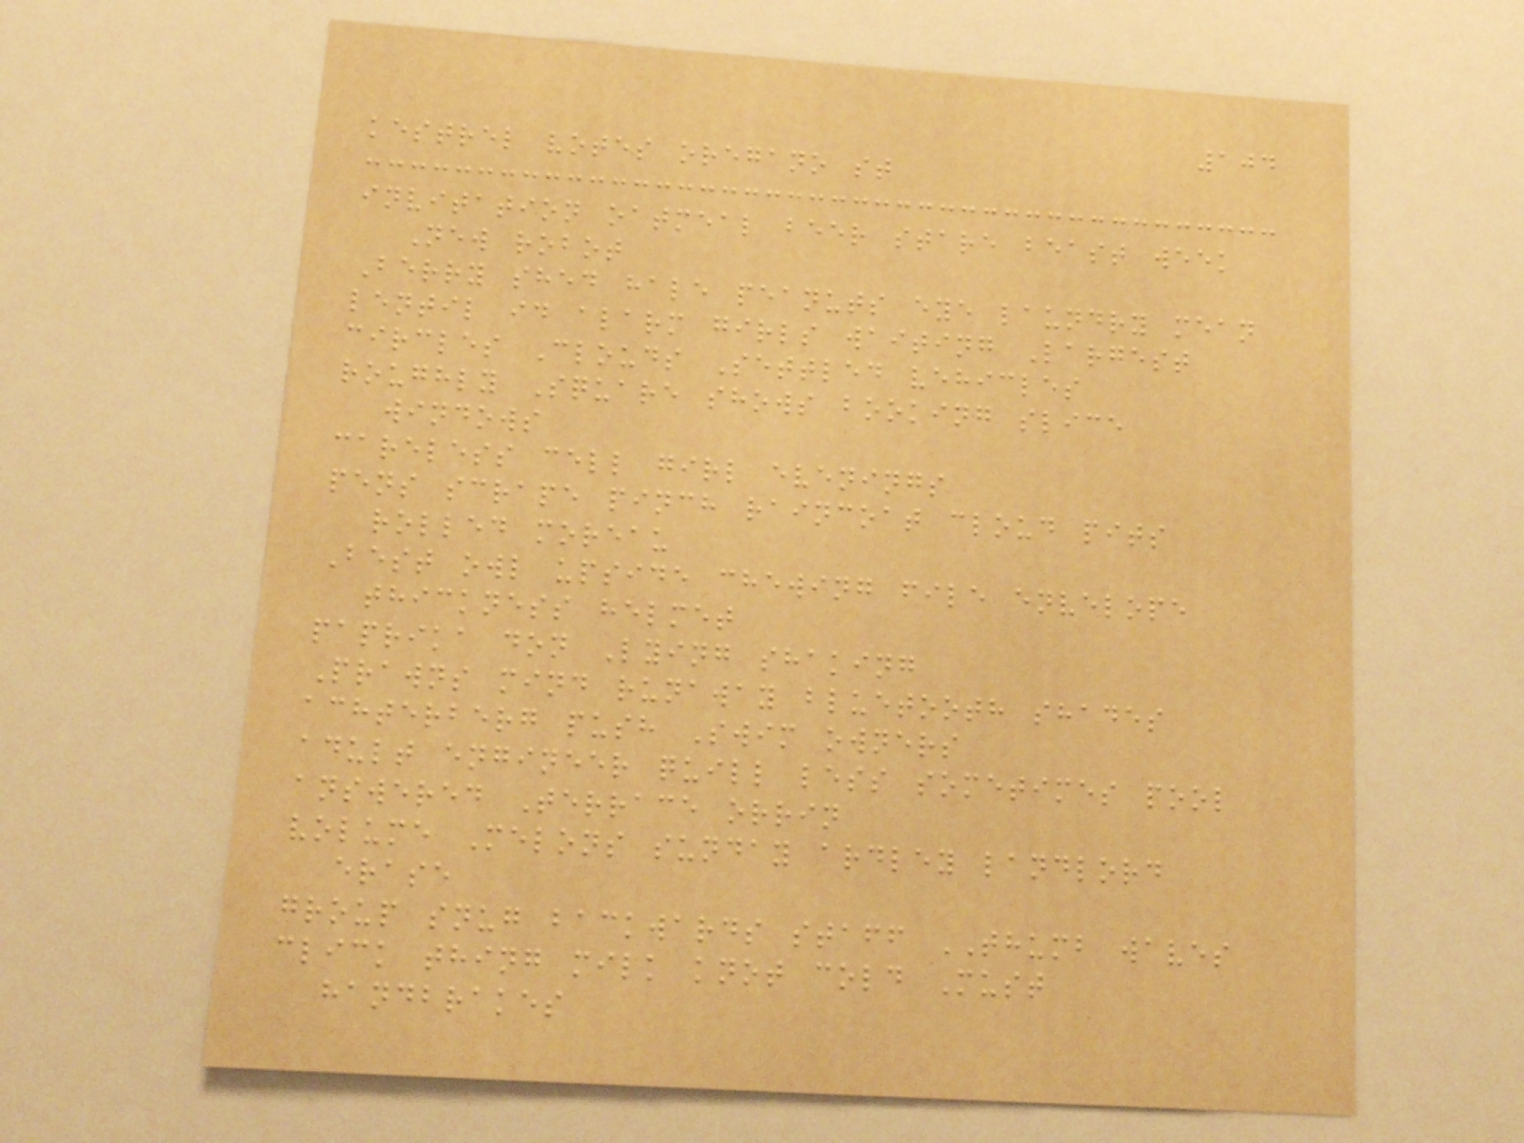104
kestrel votes oregano st
invitation oatmeal beer stare beast week
New robot
Berry shed hale peanuts eye laundry mean
lentil id alarm girls waiting Largest
circles Clouds Settled vehicles
roughly Square shows booking slice
windows
careless cell girl evenings
pens scrape pinch raincoat cloud pits
rolled moreau
Best owl upside chewing file envelope
thickness helmet
paprika don Lying shaking
Prawns mind runaway bluetooth shades
achterberg push Swim owners
adult engineer quill less sometimes pool
answered Terrace orrin
volume Melons sunday ardley landlord
erase
group snug backwards staff THUMB waves
click thing milk knot cold Must
handbrakes
